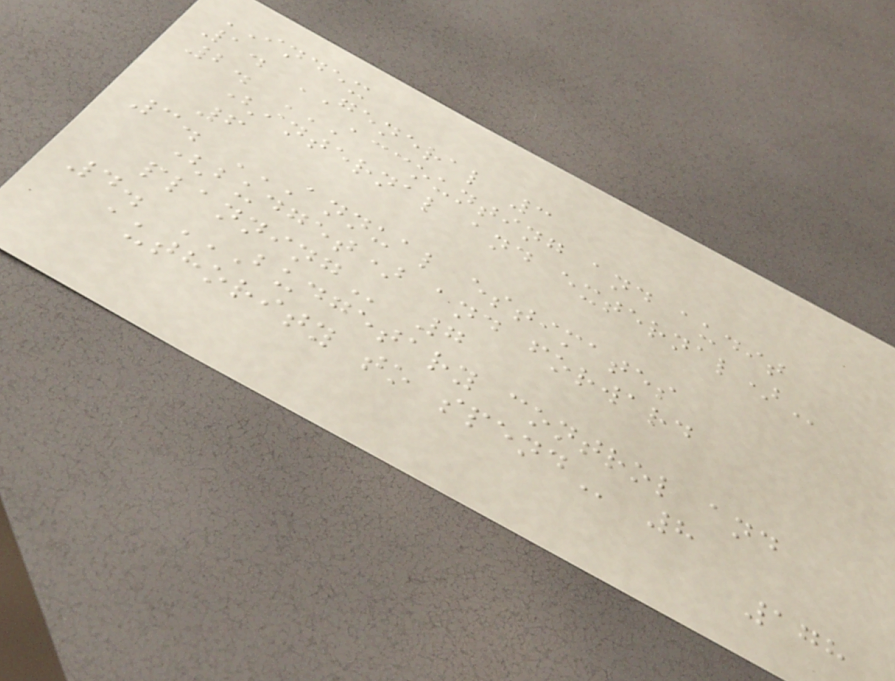INDEX
1. GENERAL 3
2. ACCOUNTING AND AUDIT
(INTERNAL AND EXTERNAL)
6
3. ANNUAL ESTIMATES
(BUDGET) AND FORWARD
PLANNING 7
4. BUDGETARY CONTROL AND
AUTHORITY TO SPEND 8
178
